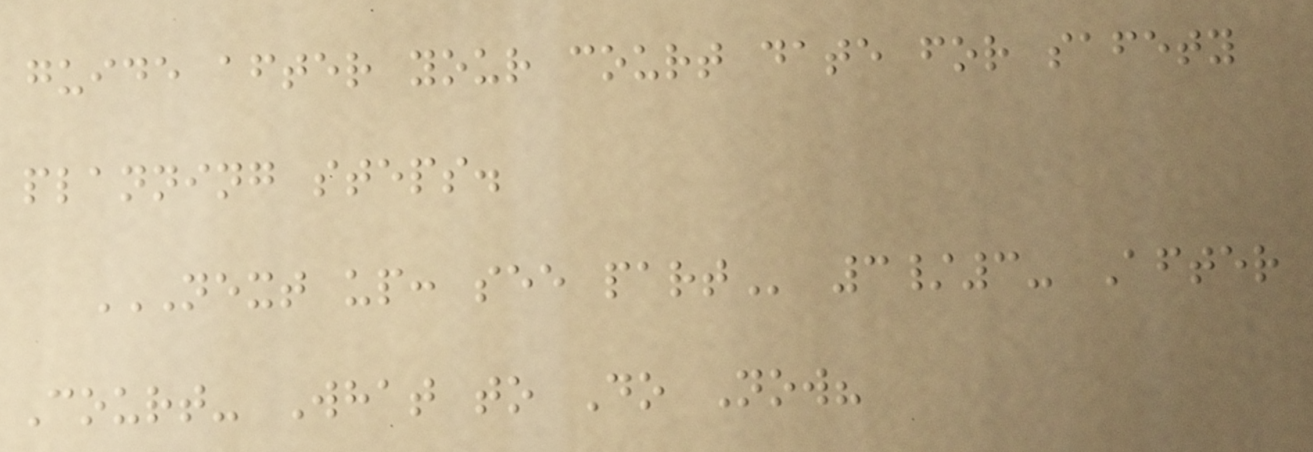guide after your court date for safety
planning steps.
NEXT UP: SEE PART 3/3- After
Court- What to Do Now?
